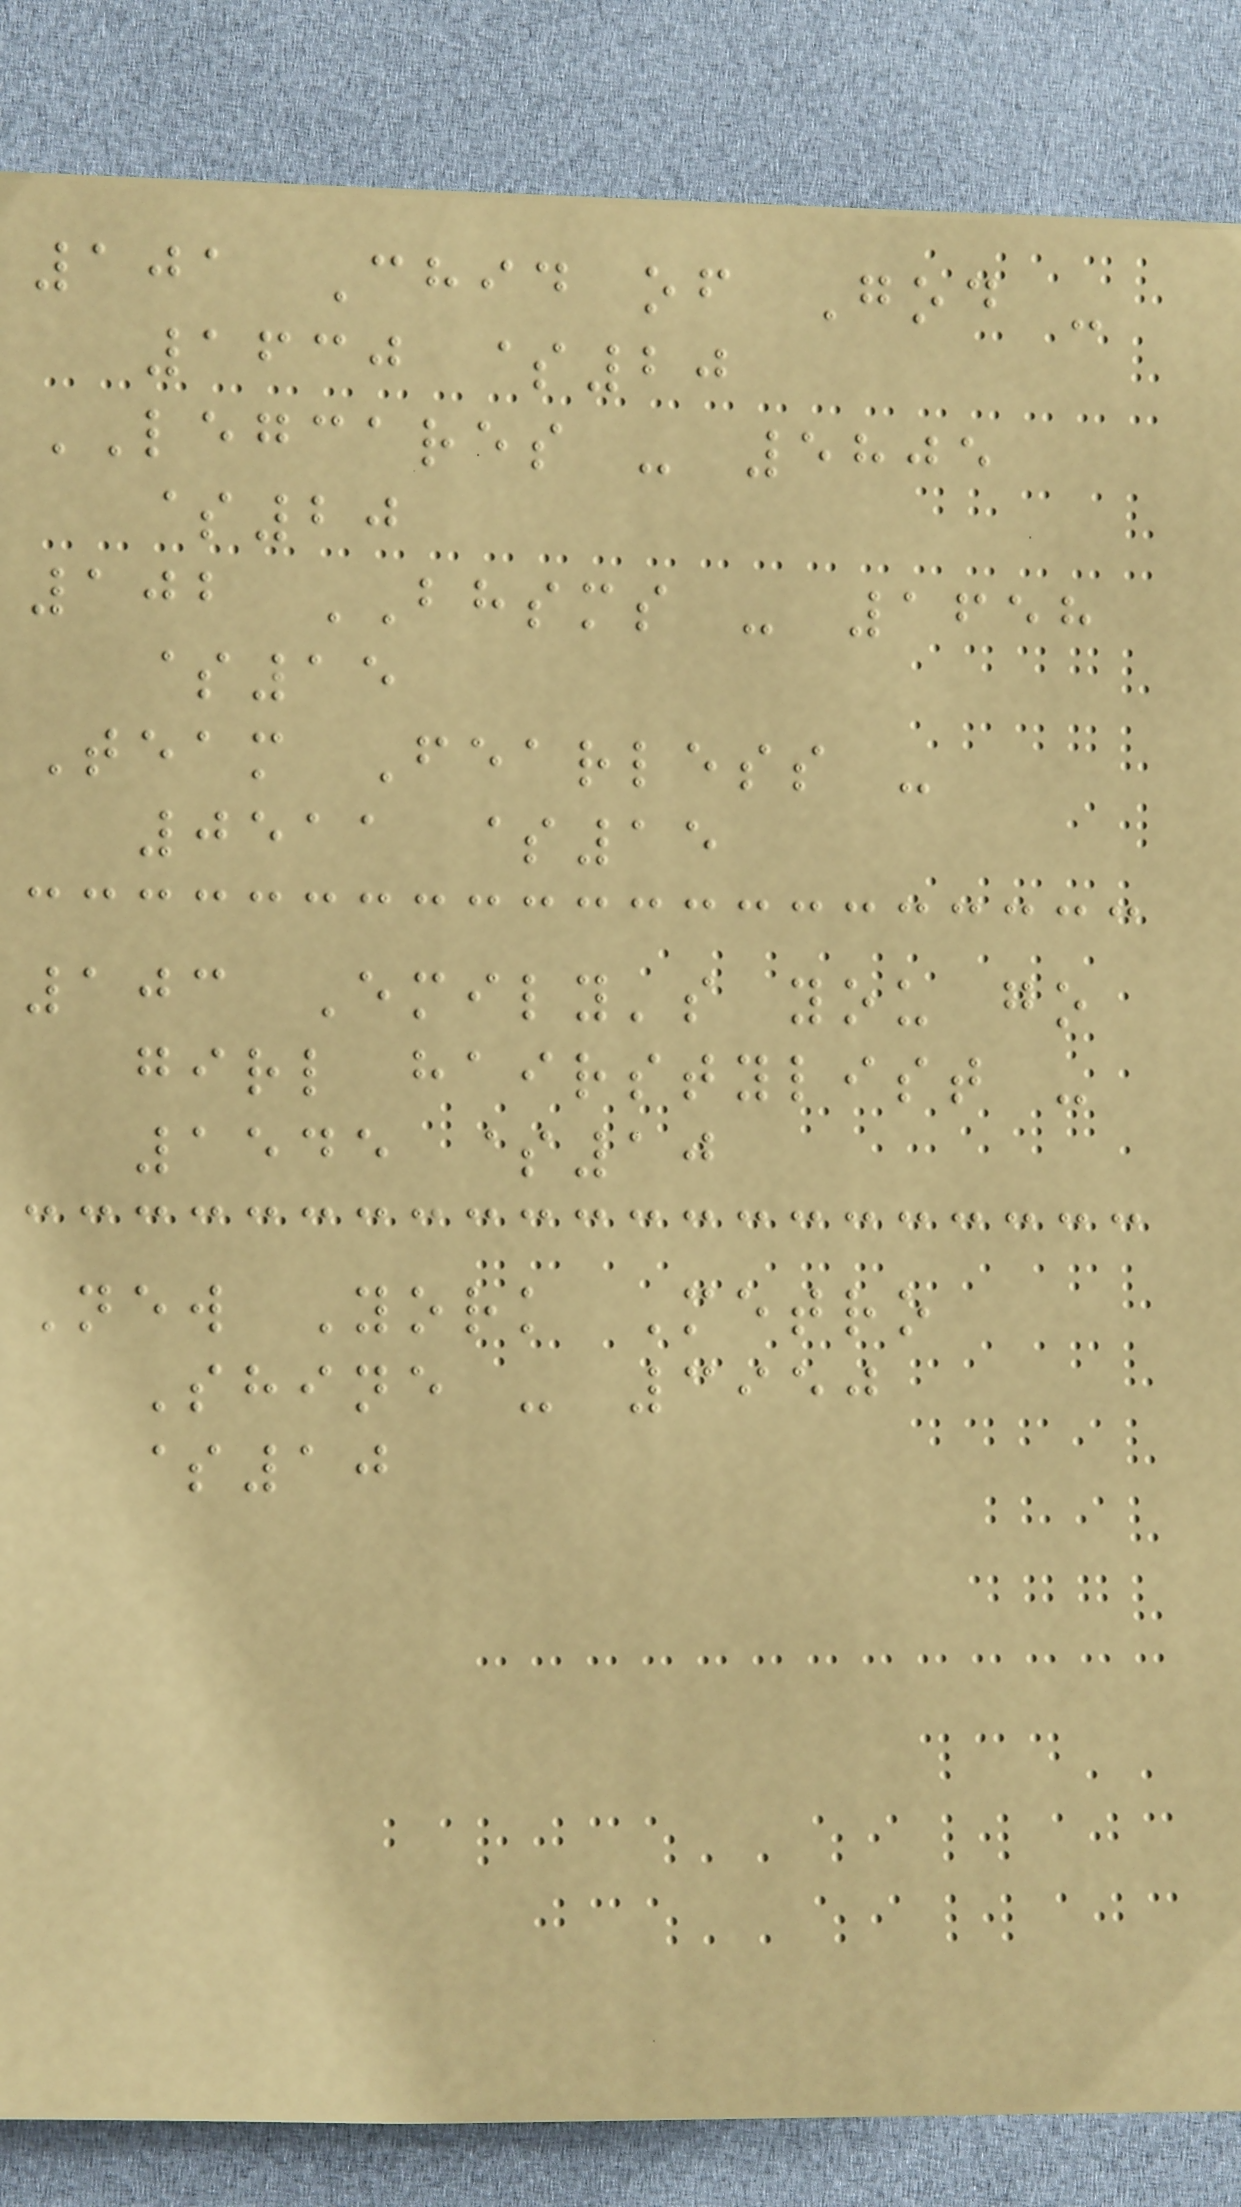101 Chid of God -
1630 $20
LEGCARES - 5805
$20
102 BHSMS - 1658
$15
Team Fearless -
0511 $15
103 Emily's you go
girl hairstylist -
1545 $10
New York Metro
Shine - 3950
$10
